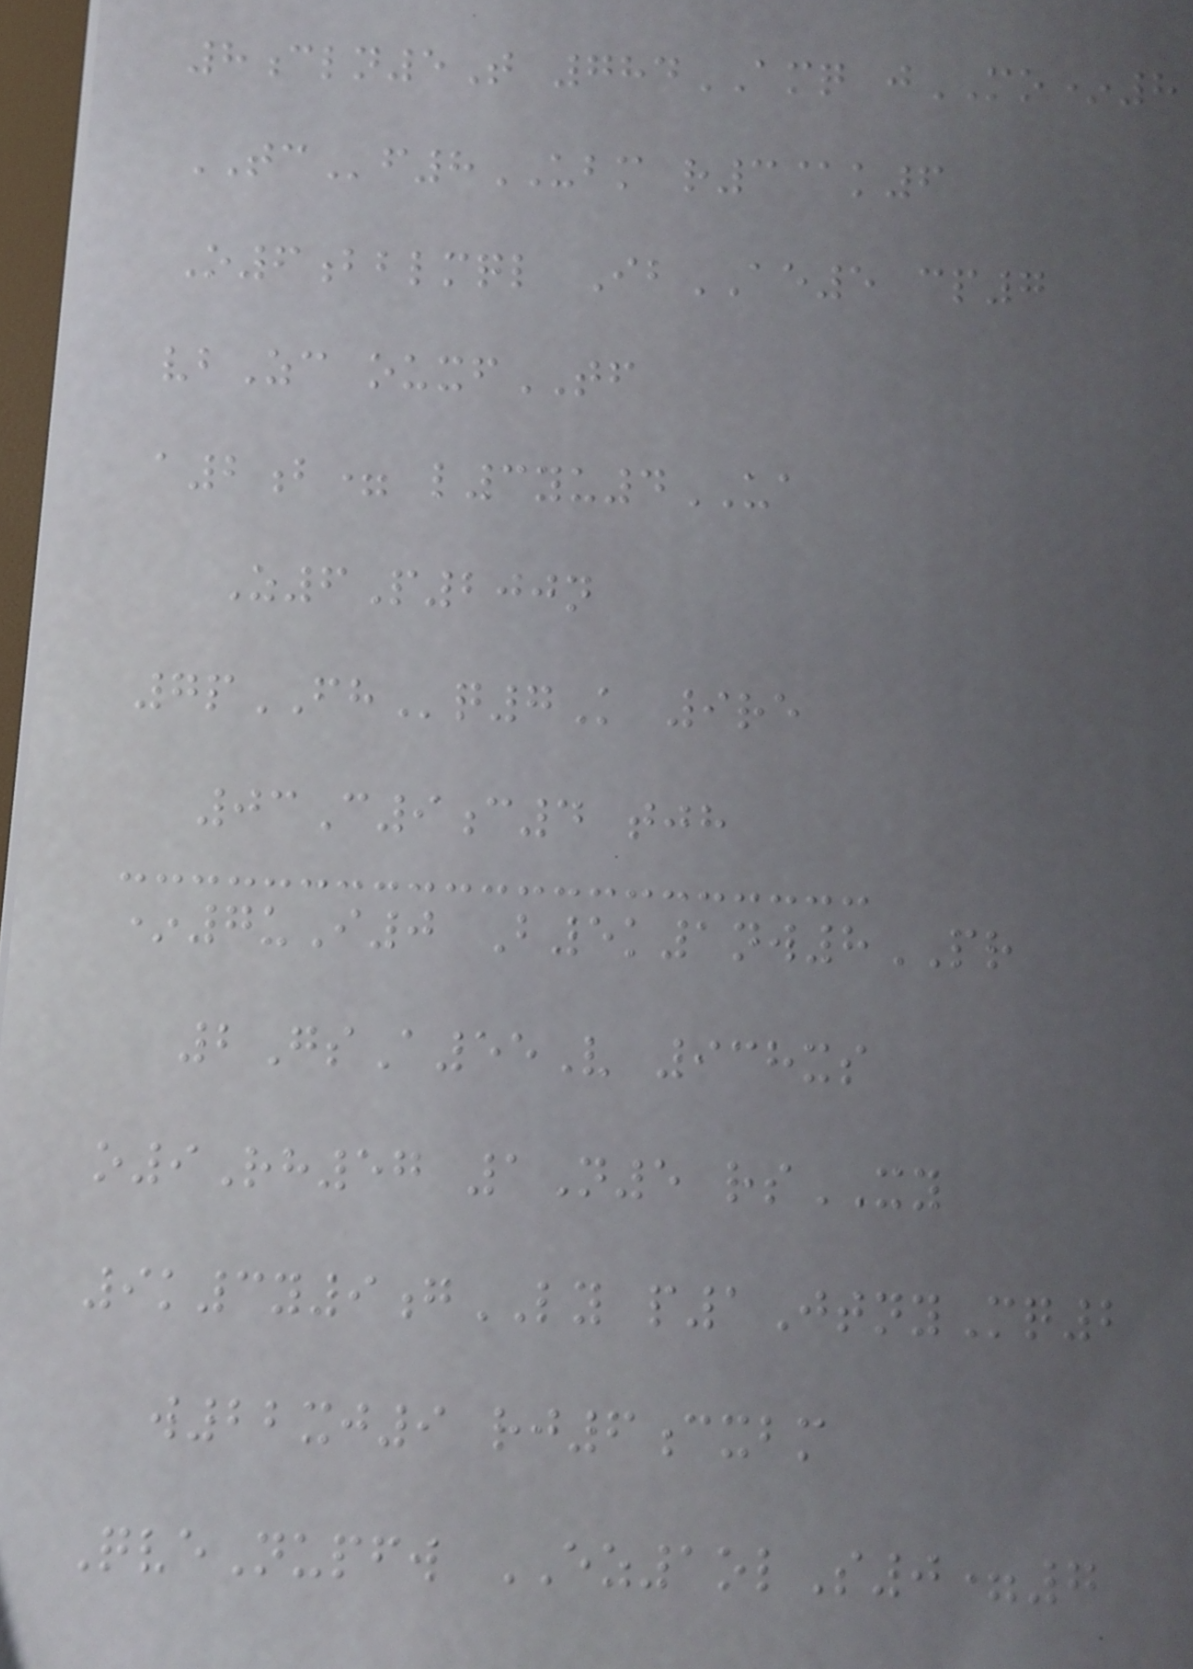8cln5T 784AMQ jMO*8
TCf8UBM r3@k6
O6bblmql IbAE5 cp7
vbZc ouxfTF
a2b= l3yu4UA
Z6P200n
7pFHq7K 9re
03C9c4 tjh
*7uI0 B5k1nw8PR
2GsA55V 938xs
o9Rh57 1N5 rsXY
9k3y9gLY p1JtnyMq2
w22xj9 rj6cxbm
QveNupfw EZ1olS0=7
